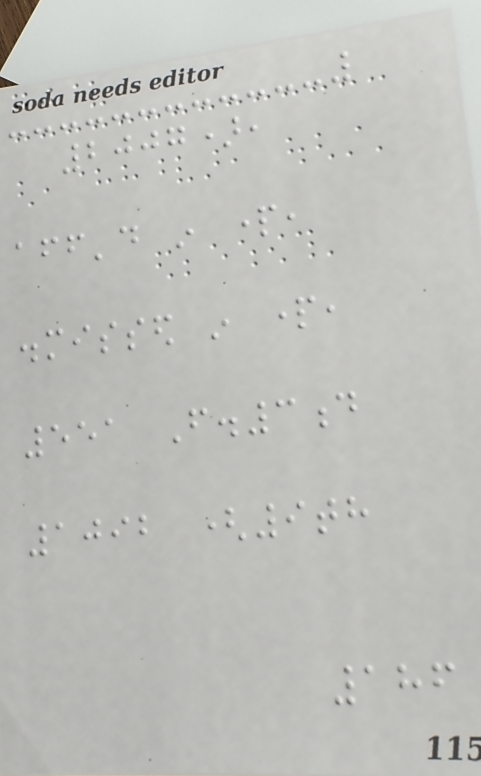2007),
aff'd in part,
dismissed in part,
551 F.3d
1092 (9th
186
